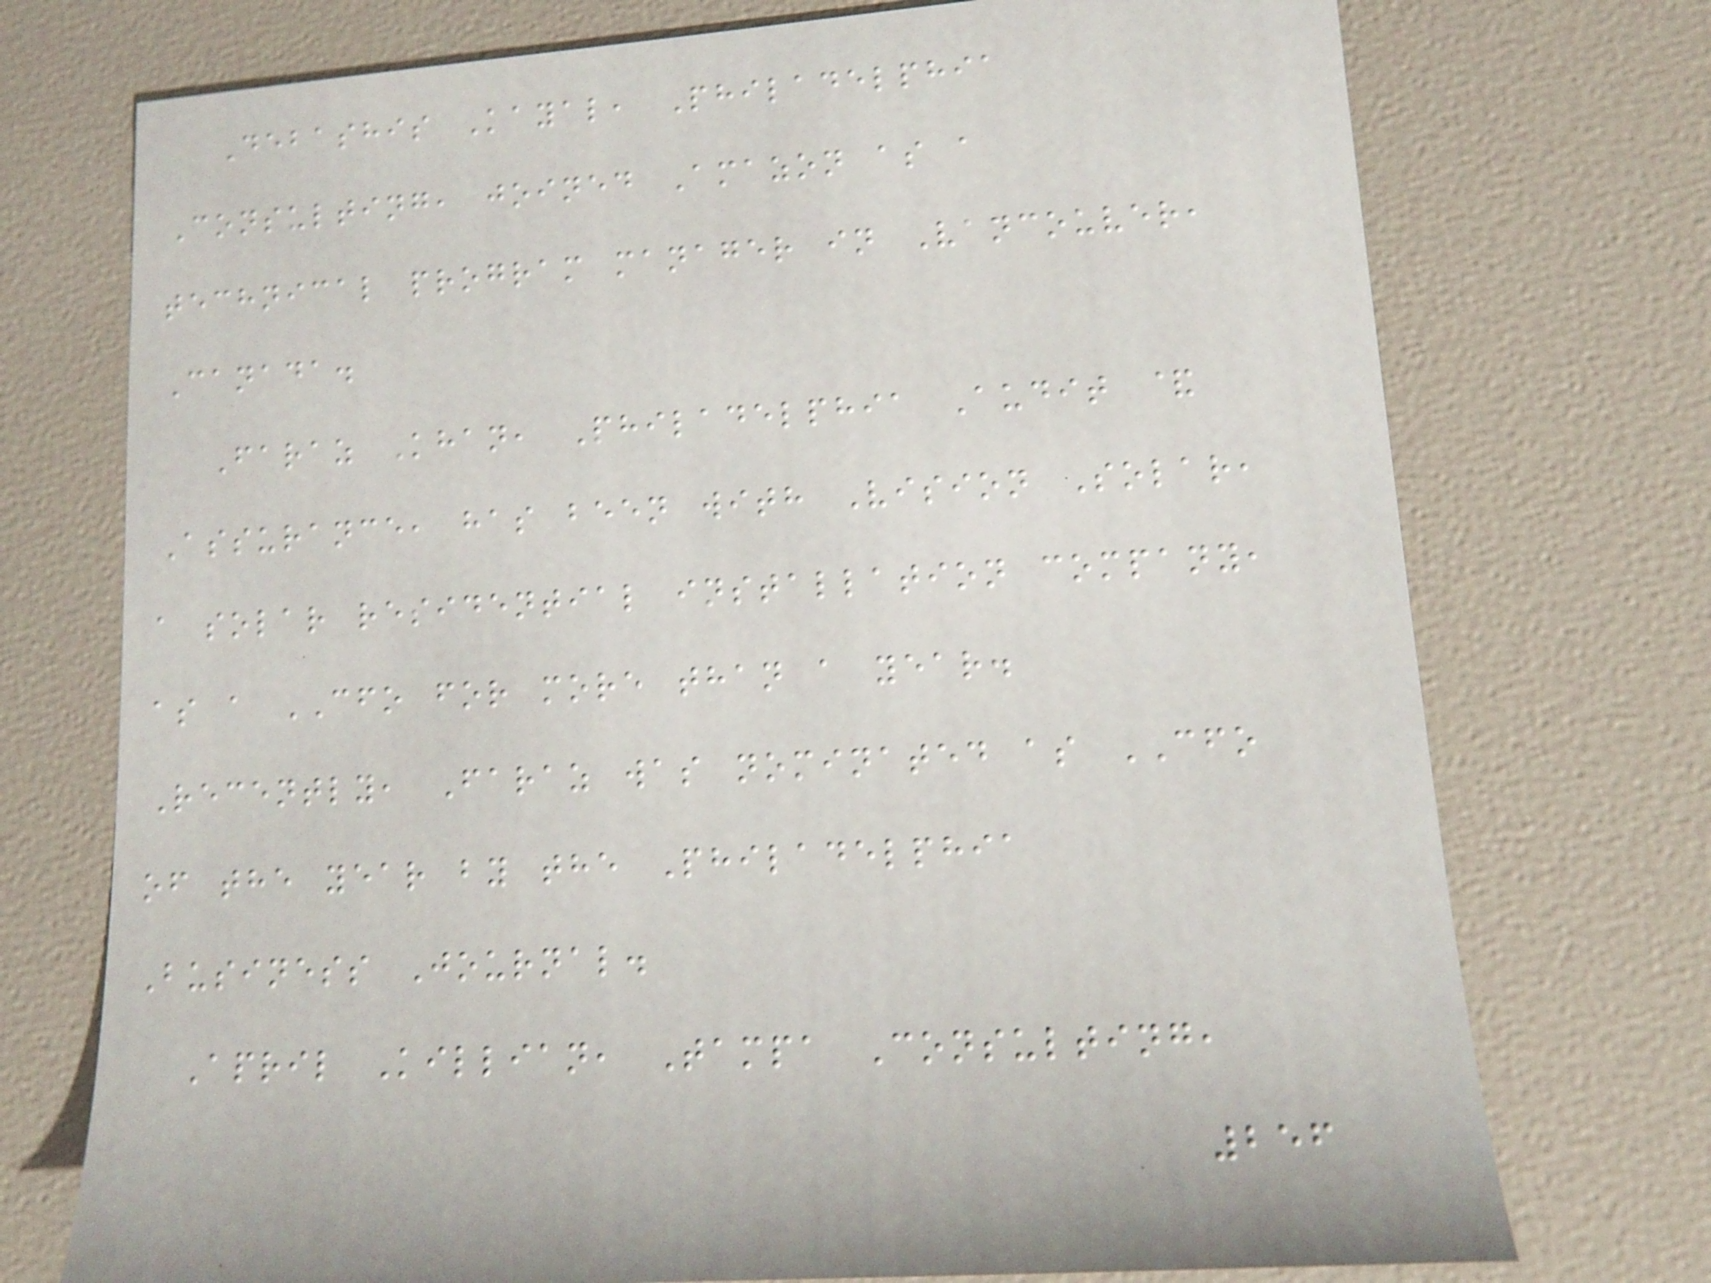Debashis Kayal, Philadelphia
Consulting, joined Amazon as a
technical program manager in Vancouver,
Canada.
Faraz Khan, Philadelphia Audit &
Assurance, has been with Vision Solar,
a solar residential installation company,
as a CFO for more than a year.
Recently, Faraz was nominated as CFO
of the year by the Philadelphia
Business Journal.
April Killian, Tampa Consulting,
256
